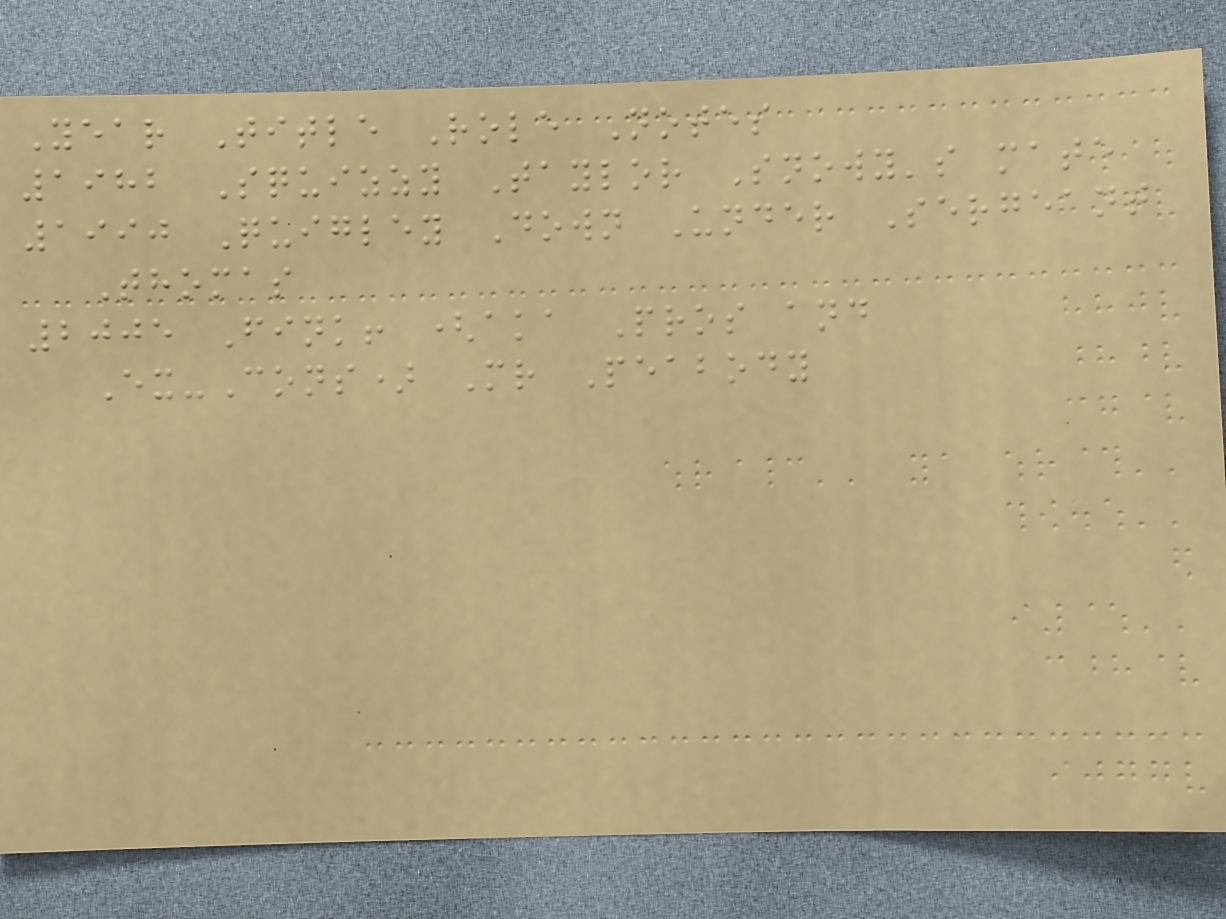Year Title Role Notes
1982 Squizzy Taylor Snowy's mate
1990 Quigley Down Under Sergeant
Thomas
2005 Fink! (aka Pros and
Ex-Cons) Mr Peabody
